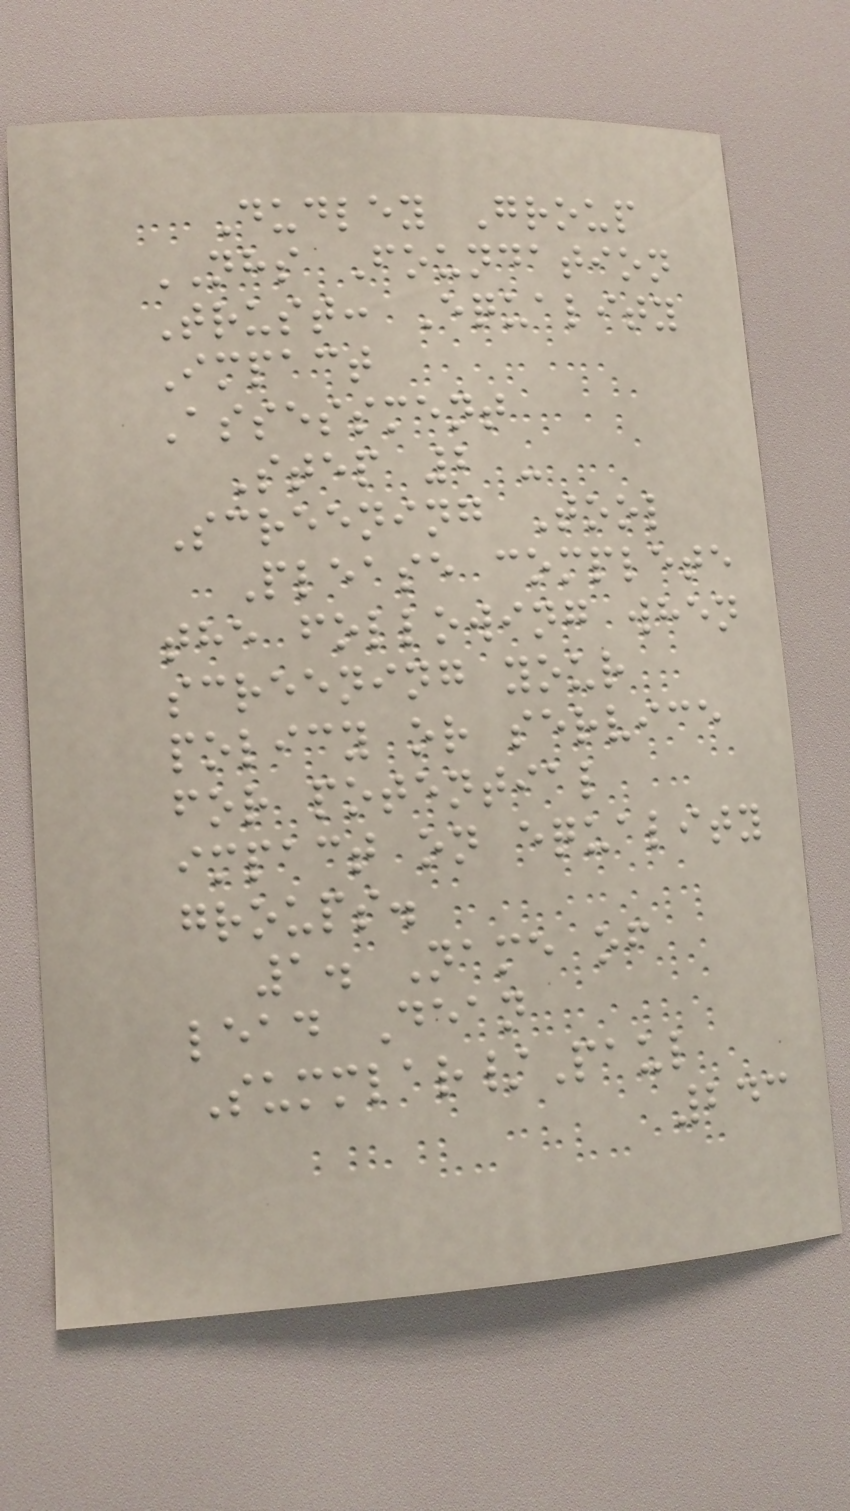Dudley Group
NHS Foundation
Trust: Equality
Impact
Assessment
Step 2 -
Screening Tool
Please complete
the following when
screening your
policy or service
for potential
impact on equality
groups.
1. Name of
lead Dean
Summlar/Paul
243
